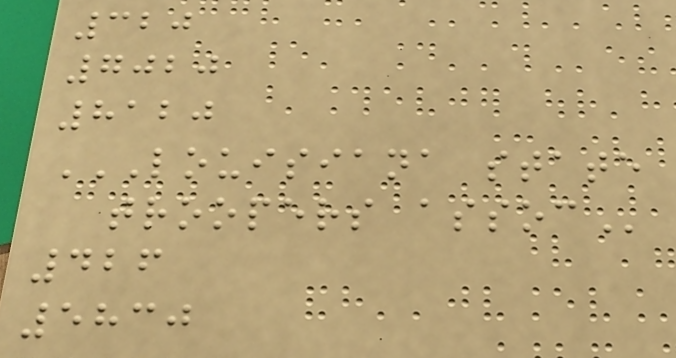320
7020
8120
LOUISIANA STATE
TROOPERS ASSOC
426
5830
